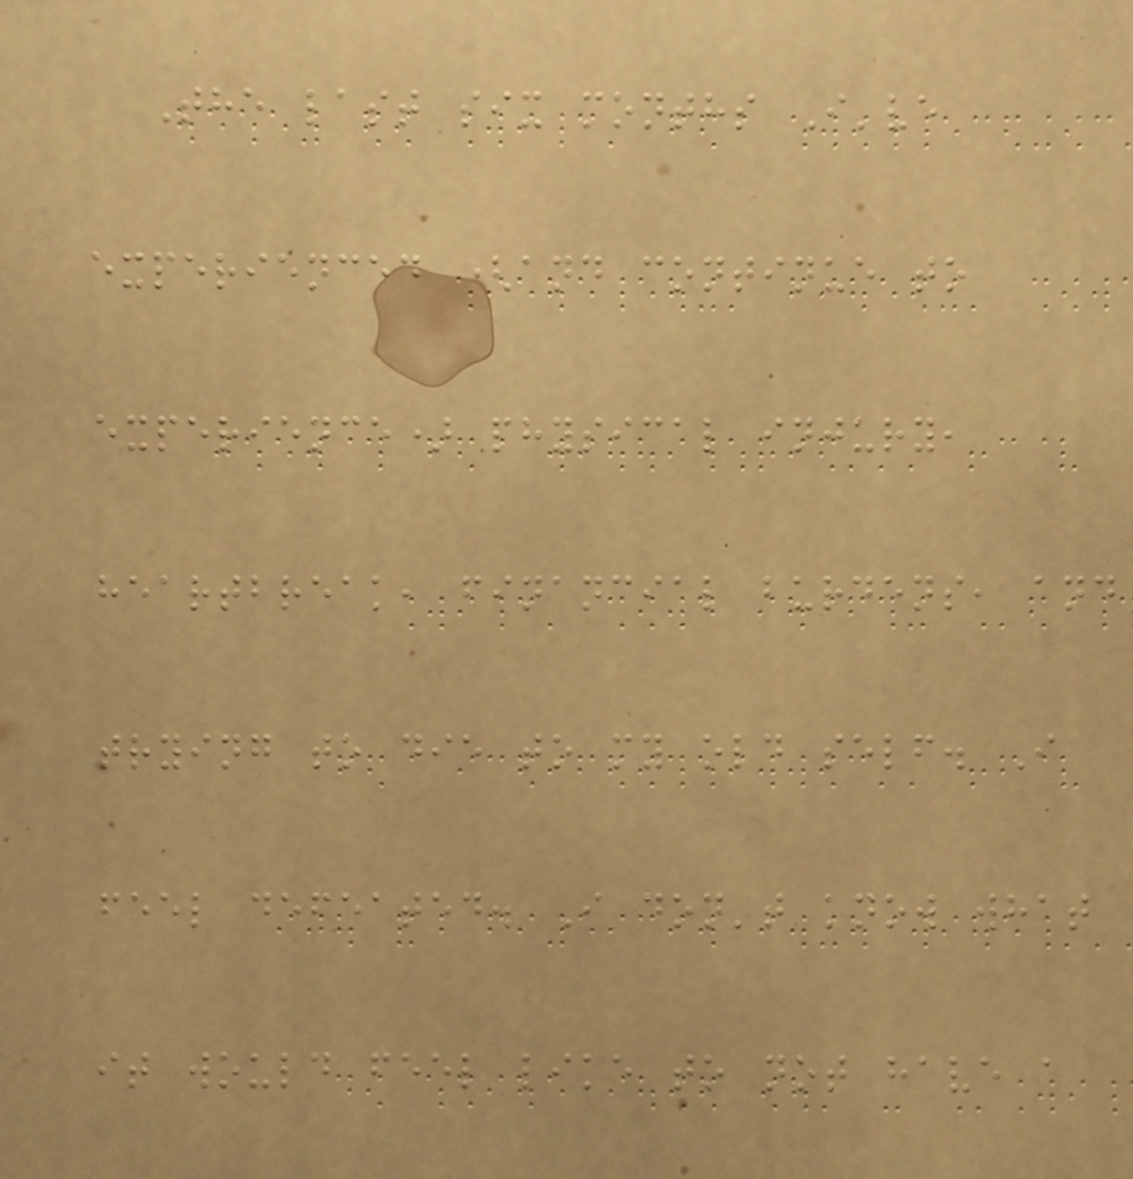The last six months I've
experienced (and continue to
experience) physical injury,
heartbreak, financial burdens, and
trying to die to my old self. I
feel defeated. I don't know what
it would feel like to not have a
